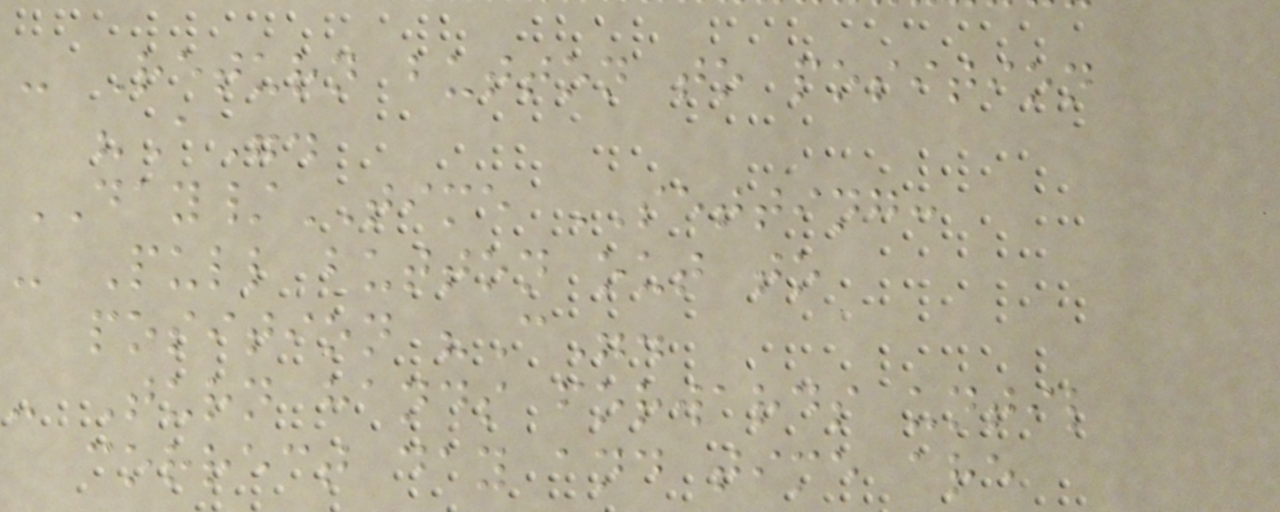- Return button to position
"A".
DAY/TIME SETTING:
- Pull button out to
position "C".
- Turn hands forwards until
correct day and time are
